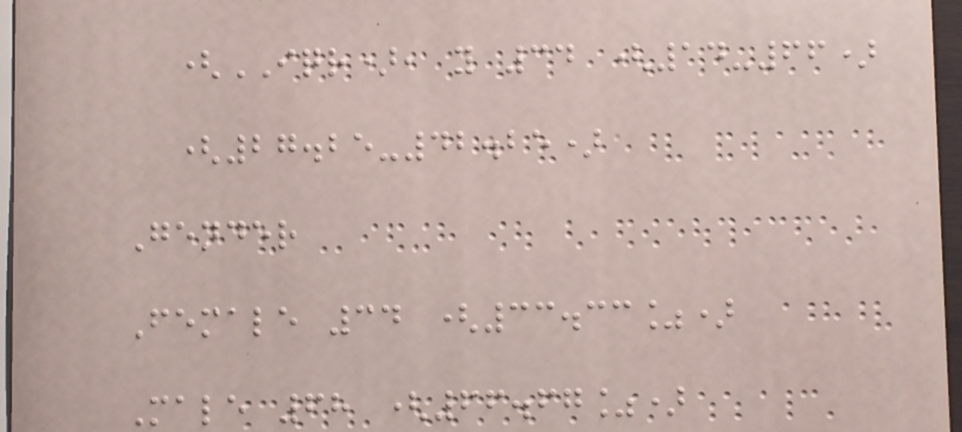(IQR), y 34 (14-66)
(27.25-42.25)
Gender
Female 34 (33.33%)
Male 68 (66.67%)
